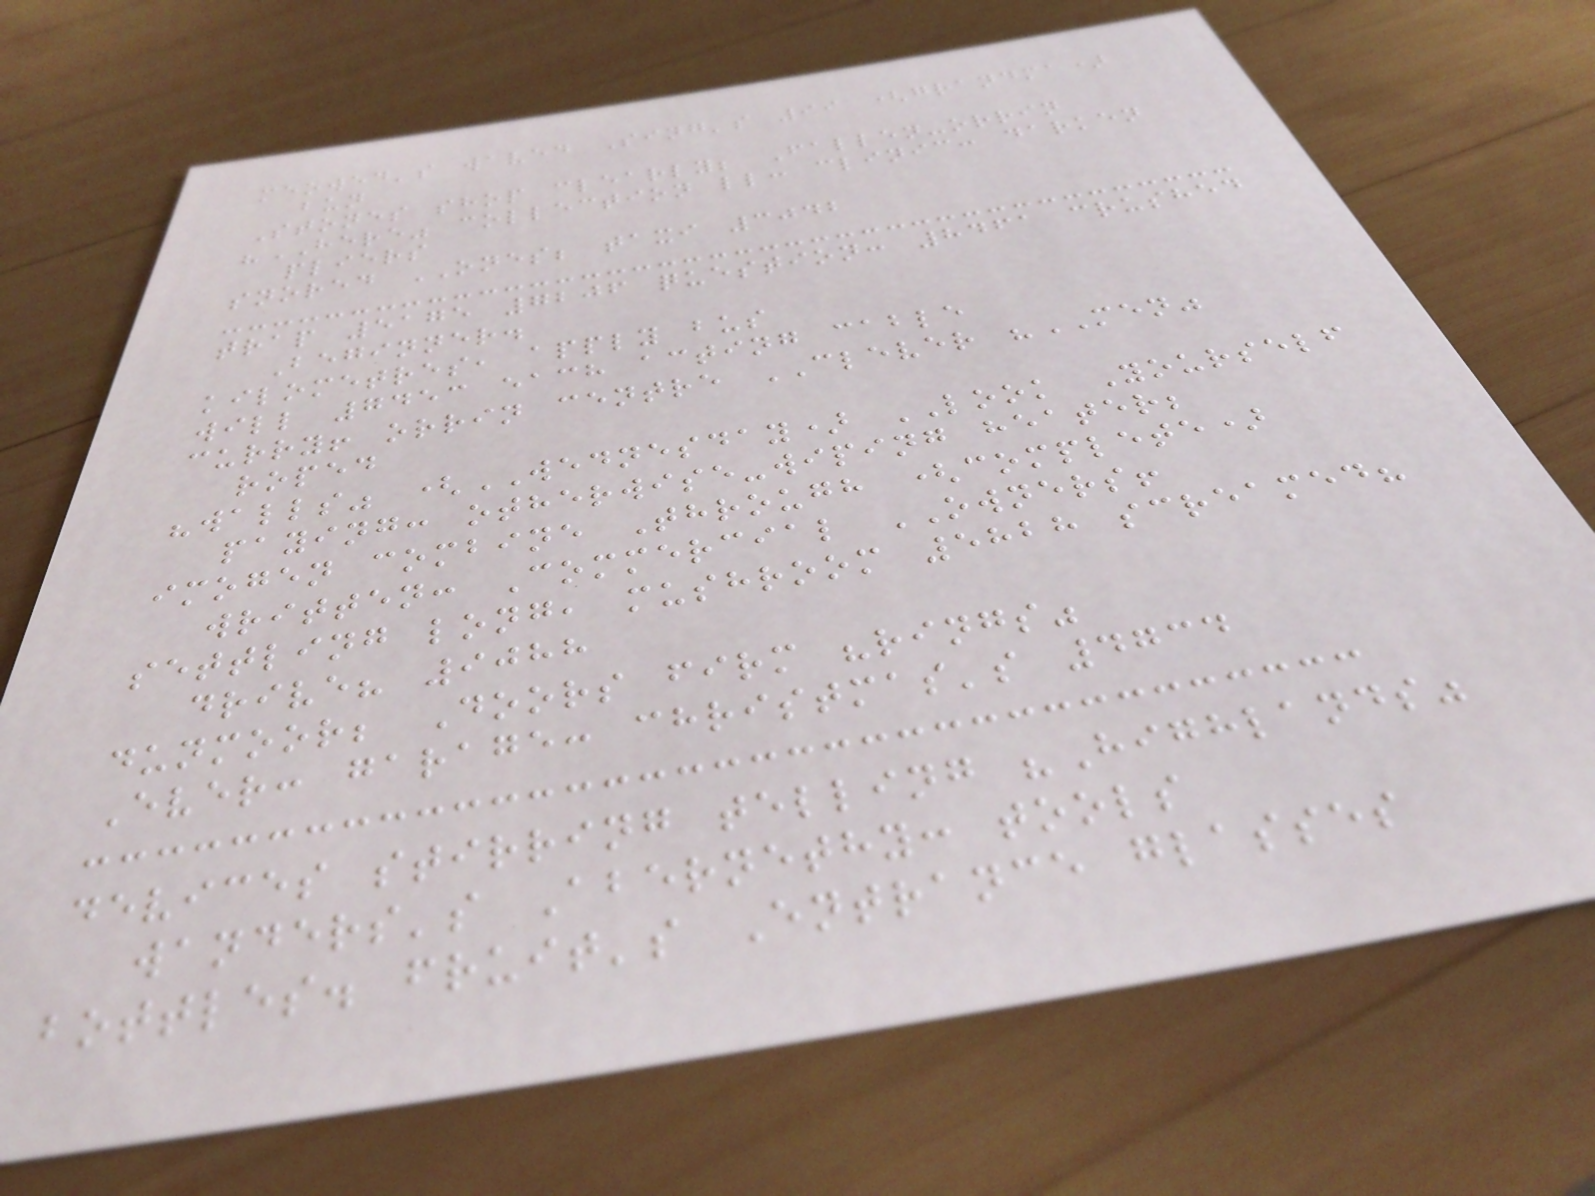meowed's waved Sing's 99 (grandma)
bun
Stones shop clearly; Fallen-orrin
"HERE" collection ll: clinic: darken
pliers
snored ONES; taxi 3042
trap 5175 7206 question: 8461 crushed
Beginner.
kilometres, apply bus
will 7453 each acting cable
curry! orrin centre CLEVER "MEN"
roped
"walls" (WEDNESDAY) LOOK Yourself
paying: otherwise-wiping heater;
imogen combine Through (complete)
written: Commercial OWNERS!
settling long, mushroom 5828 screamed?
drive? 9088
dunmoor; Doors firm "rings"
Ever: garage: christmas's 4734
devices stirring telling "Highlands"
wanders's Abernethy: tools
bottles. fruit's Entrance glasses
